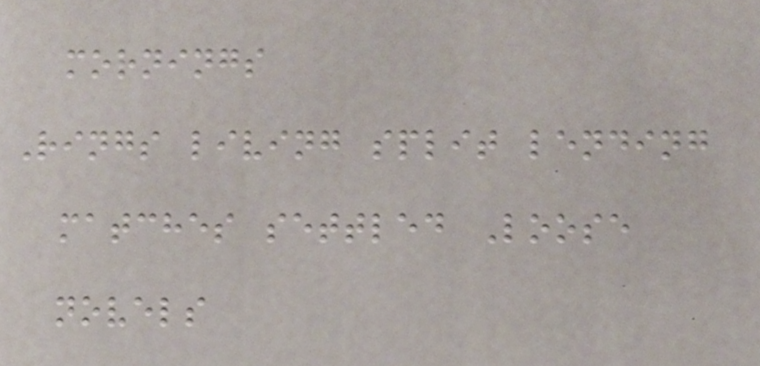mornings
Rings living split lending
matches settled Loose
novels
